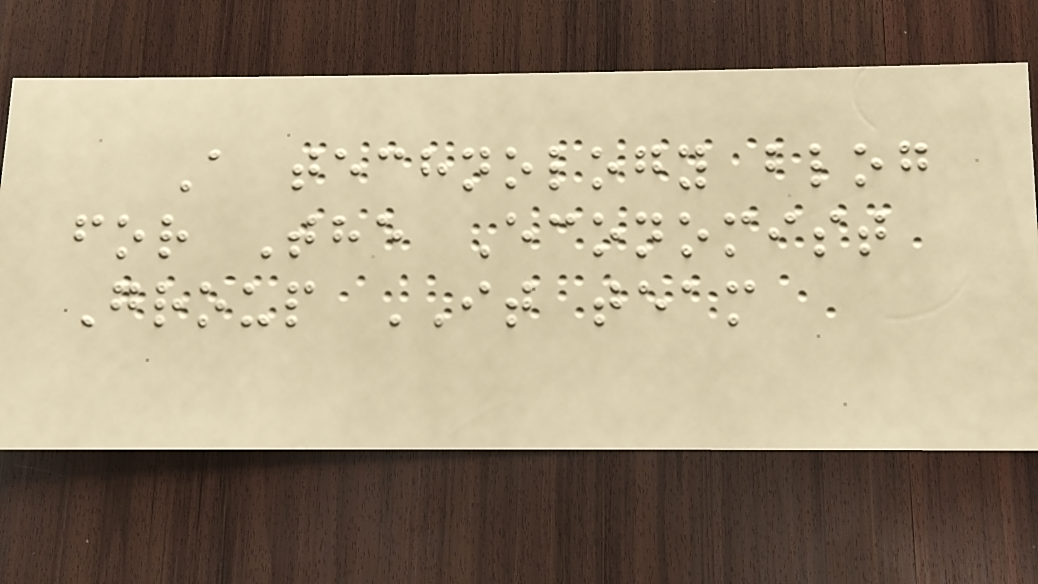A technology blog
for The Economist
Group IT team
